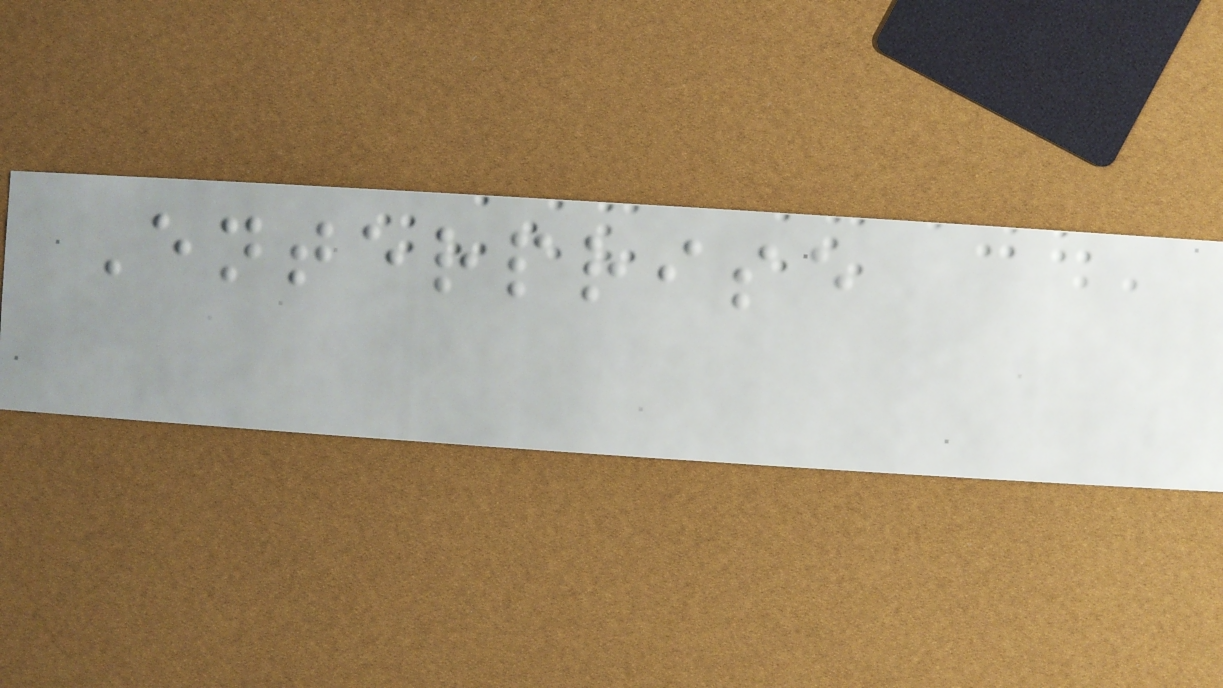Enterprise
